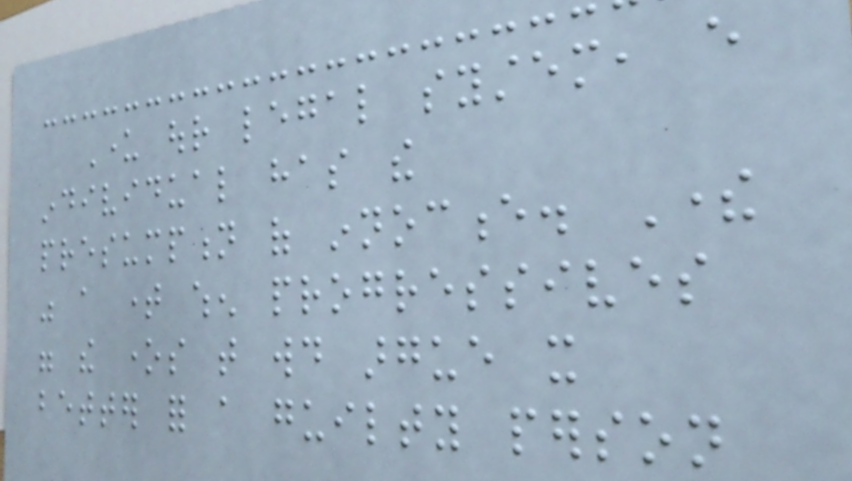Under our legal system, every
individual has the
presumption of innocence. There
was a time when progressives
were the ones that would argue it
better for a guilty person
